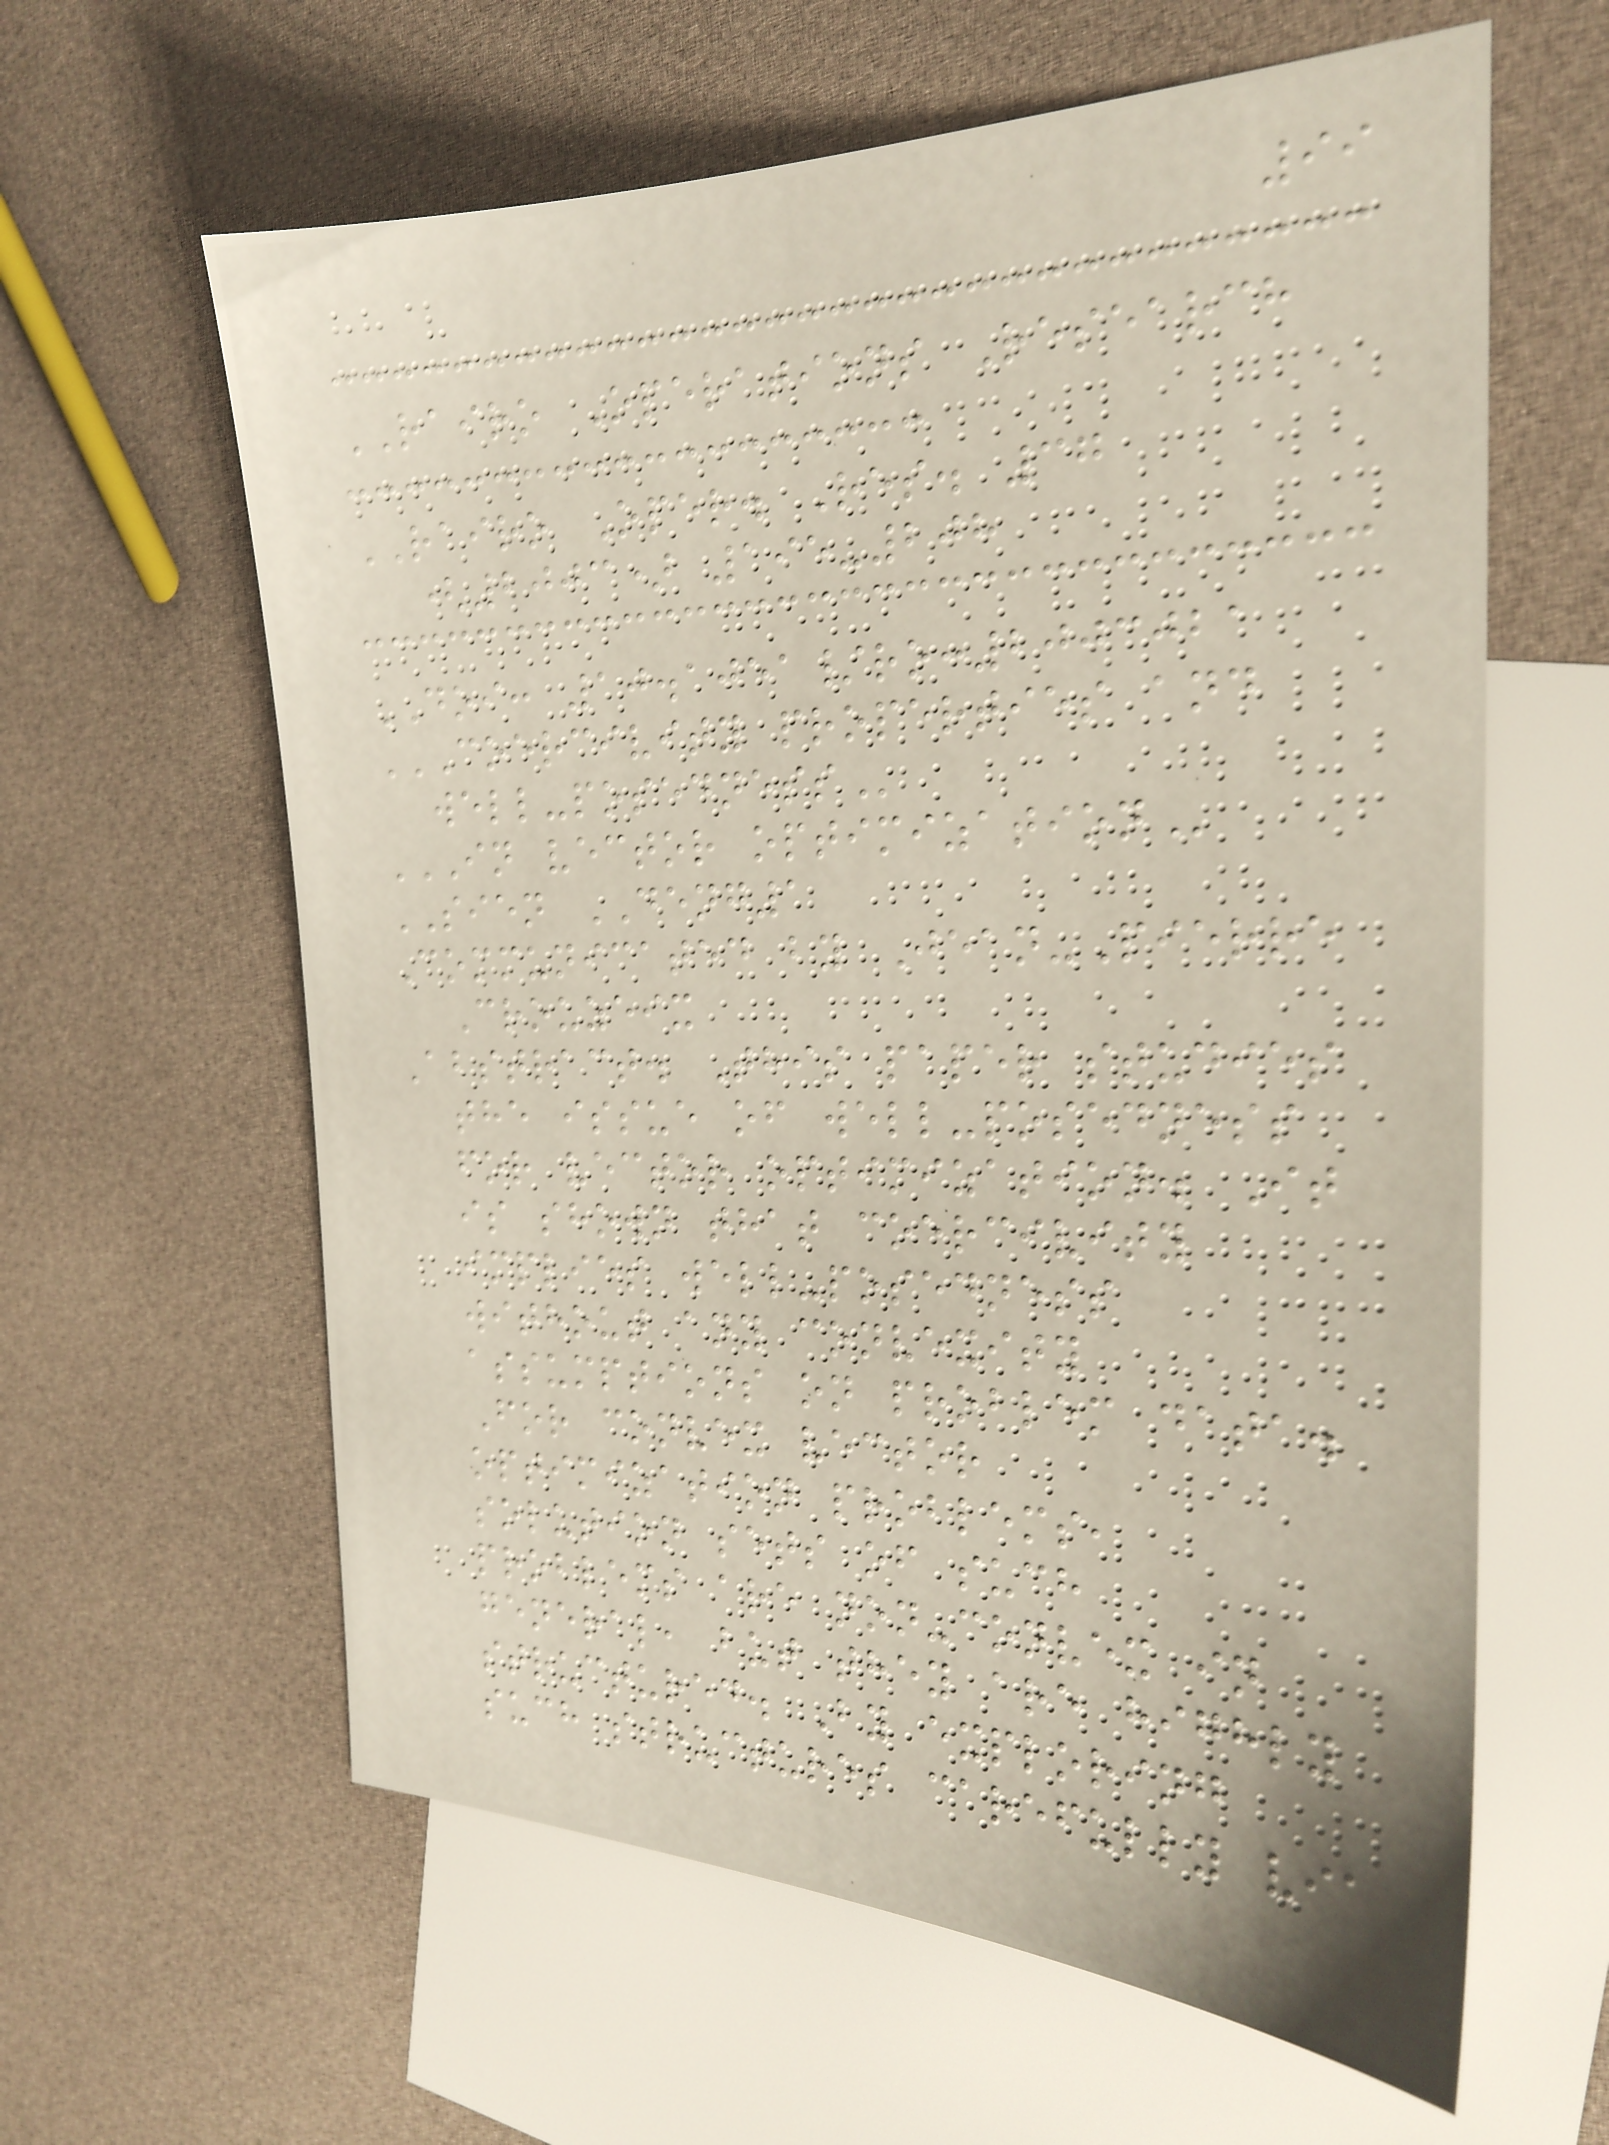99
RAIRO Operations Research
RAIRO Oper. Res. 37
(2003) 195-208
DOI: 10.1051/ro:2003021
COERCIVITY PROPERTIES AND
WELL-POSEDNESS
IN VECTOR OPTIMIZATION
SIEN DENG1
Communicated by Jean-Pierre
Crouzeix
Abstract. This paper studies
the issue of well-posedness
for vector optimization. It
is shown that coercivity
implies well-posedness
without any convexity
assumptions on problem data.
For convex vector
optimization problems,
solution sets of such
problems are non-convex in
general, but they are highly
structured. By exploring
such structures carefully via
